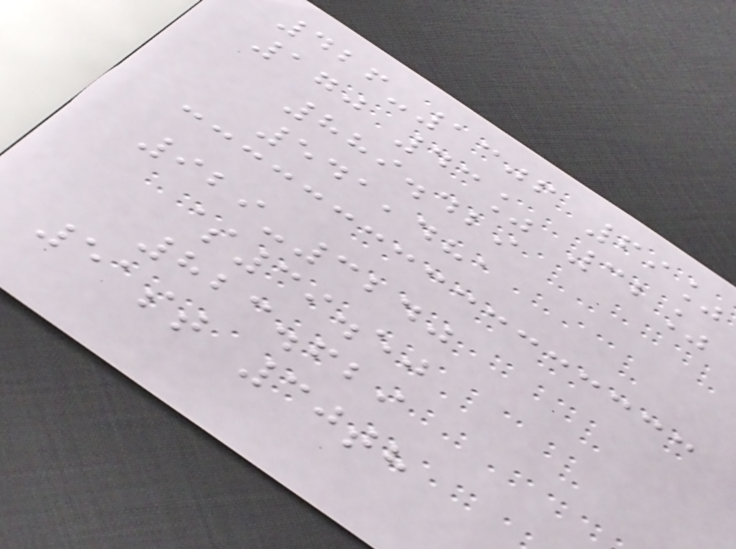426-1306 69%
170 43% 32%
889.429
541,481
929-3240
$39.50
823.629
51st 30th
